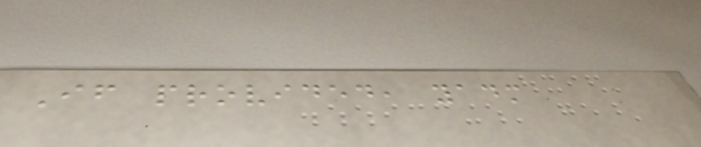If provided, yadm
